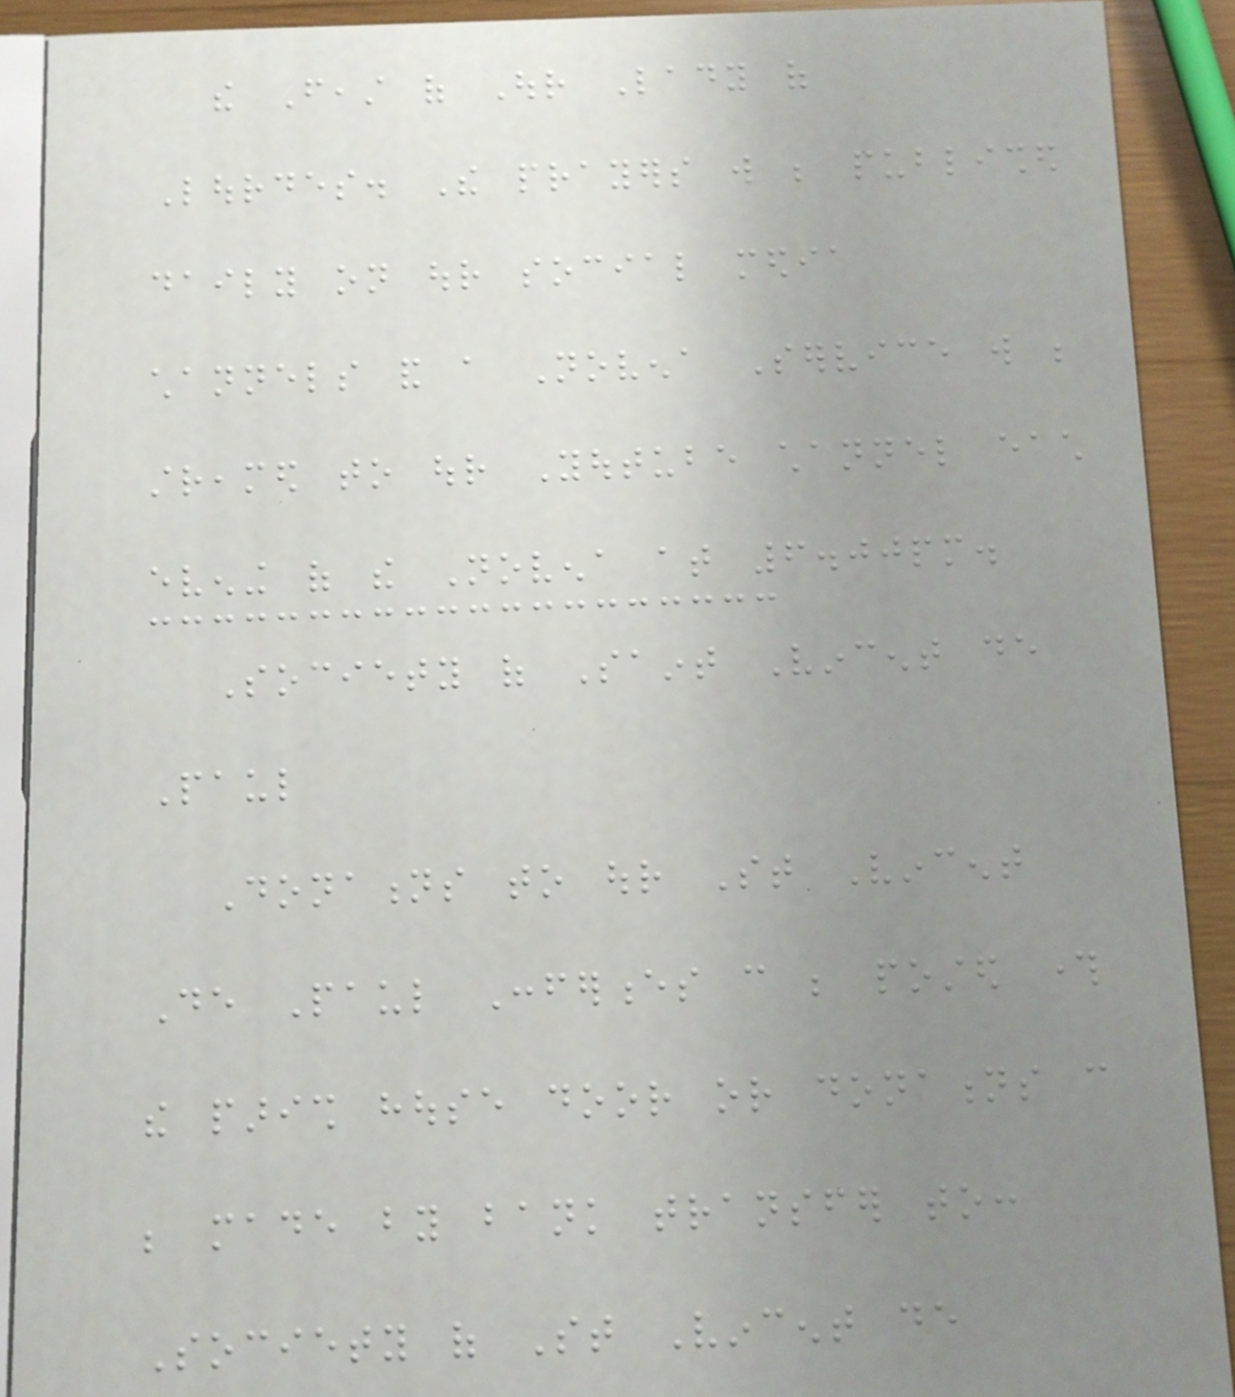the Feast of Our Lady of
Lourdes. The prayers will be published
daily on our social media
channels and a Novena Service will be
streamed to our Youtube channel each
evening of the Novena at 6.00pm.
Society of Saint Vincent de
Paul
Donations to our St Vincent
De Paul Conferences can be posted through
the parish house door or donations can
be made by bank transfer to:
Society of St Vincent de
